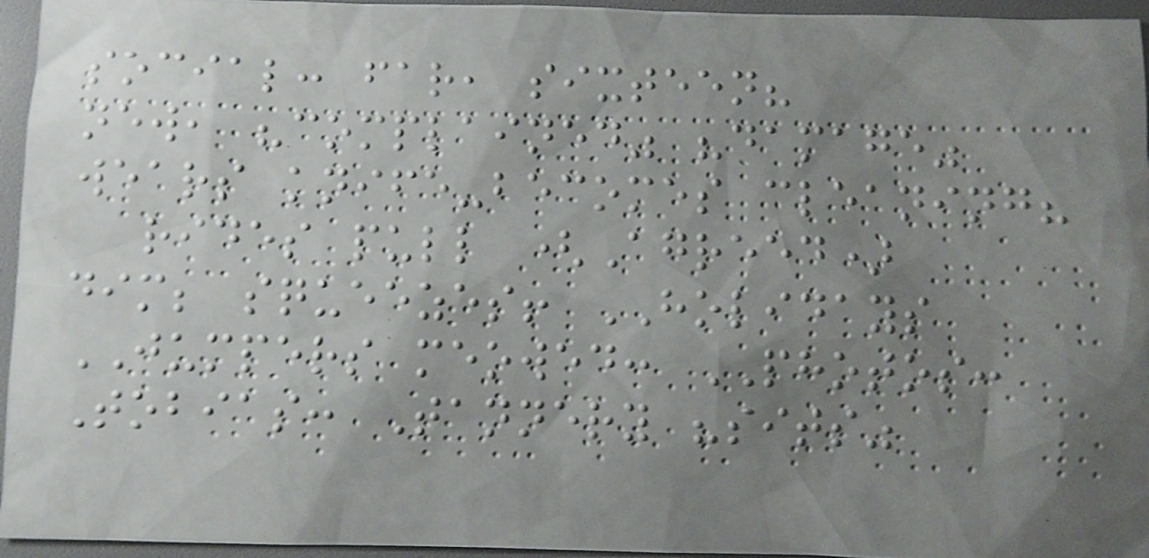social: far, sixteen?
new, "complained" "damage"
wears knife-becomes cleaning?
rides pull (Agreed)
dim; squeezes! HOLIDAYS
JUMPERS meowed: PHOTOS:
Tobias: Tannery "sits"
